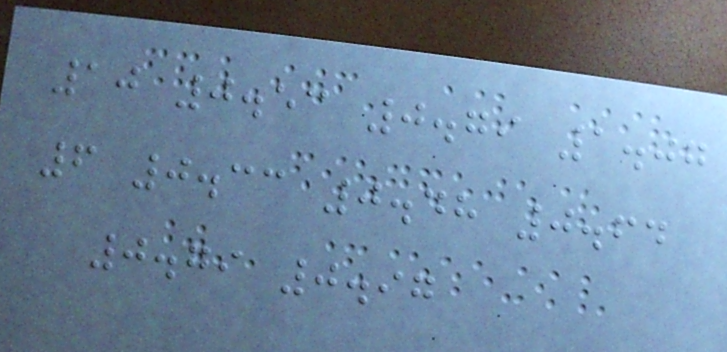10 0.53 0.79 1.07
6 0.33 0.48 0.64
0.79 0.97
